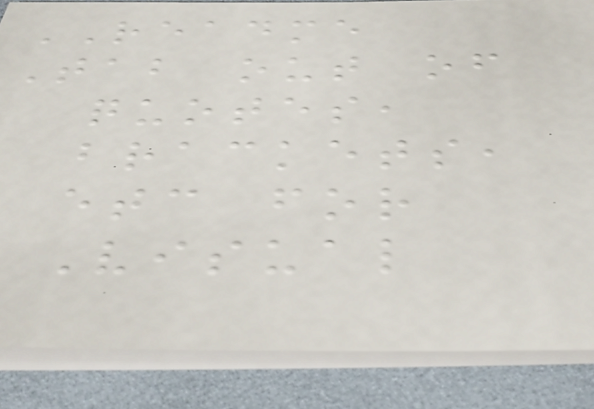README
Tab out of
quotes,
brackets,
etc for
Visual
